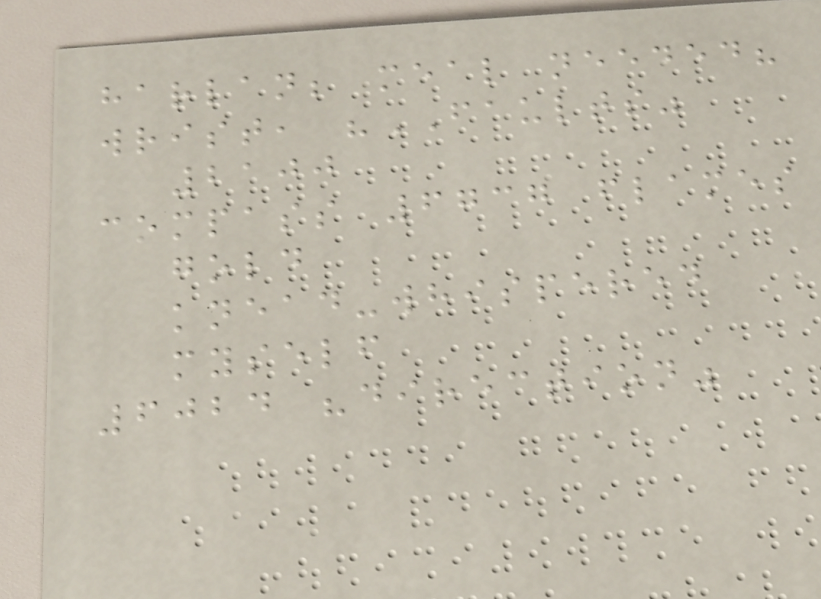harlan; meal needed?
wrist, "FAULTS"
2100
compass 6737 flames
gold
knead-whispered
myself
6024 "direction"
